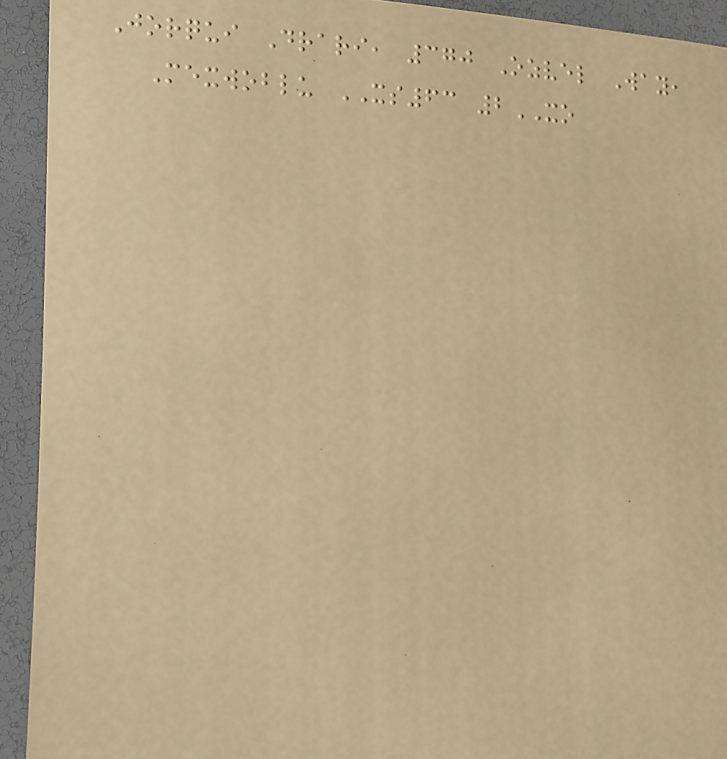Jorqui Drari, 370 Ozvel Way,
Mexwoblu XS63 2XO
